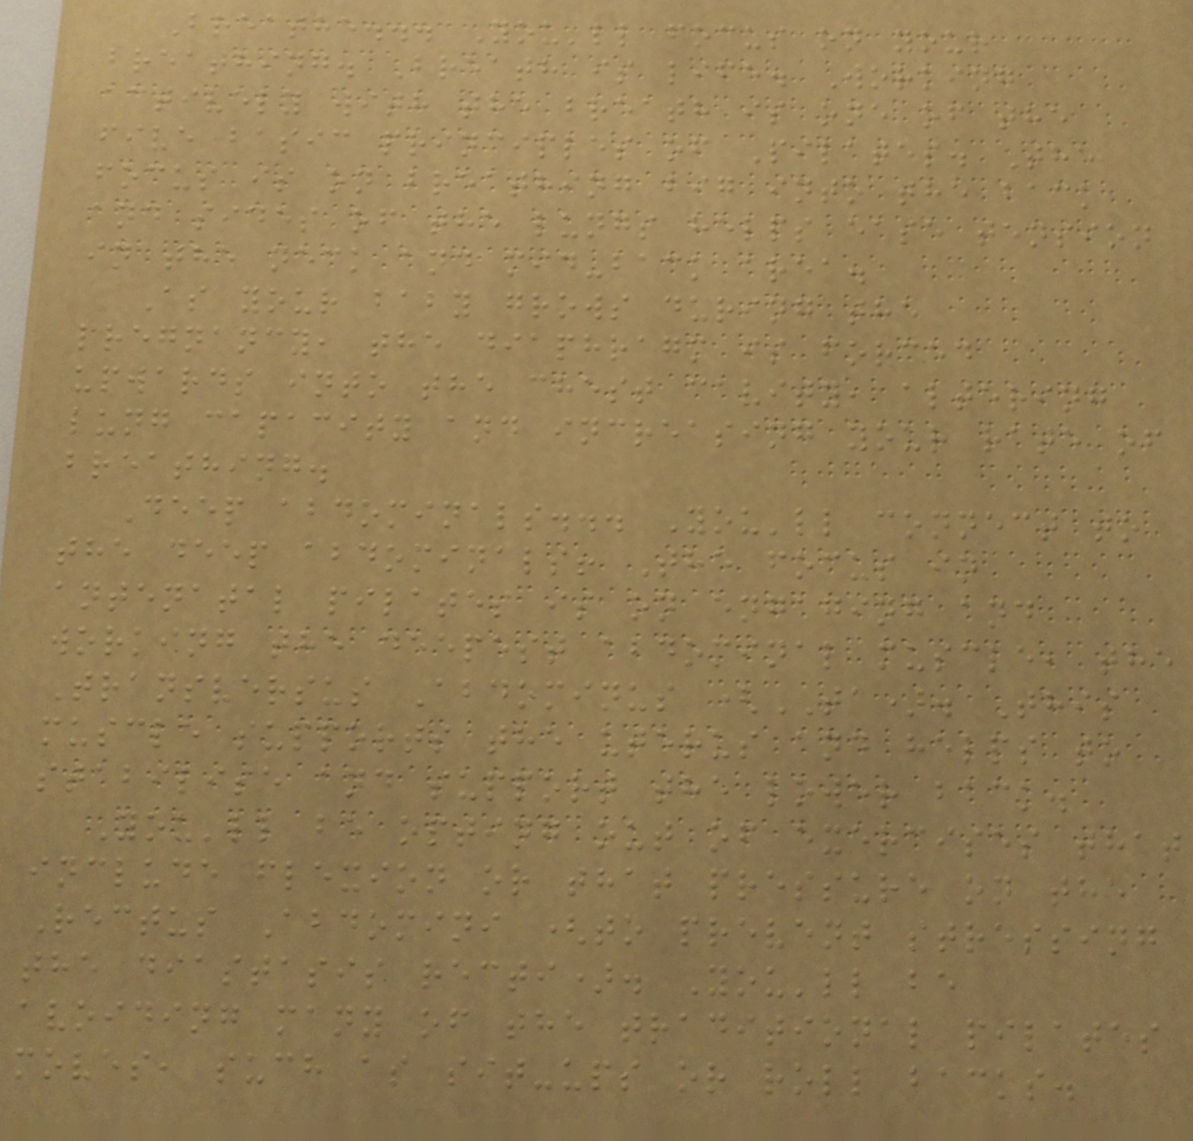Breathe... You'll focus on your
breathing. Breath is life. Working
actively with the breath is one of the
five basic principles of Pilates. The
focus is on breathing big into the back
and sides of the lungs helps ease tension
in the neck and mid-back area.
As your baby grows during the
pregnancy, the diaphragm is forced
upwards into the chest cavity, altering
lung capacity and increasing your rate of
breathing.
Deep abdominals... You'll connect to
the deep abdominals! The focus in
antenatal pilates is on engaging and
working the deepest abdominal muscle, the
Transversus Abdominus (TA). This
muscle supports the uterus and helps to
stabilise and support the lower back.
You'll be opting out of exercises that
include flexion or that pressure on the
Rectus Abdomini (to prevent stressing
the diastasis recti). You'll be
avoiding many of the traditional pilates
moves, such as sit-ups or roll backs.
